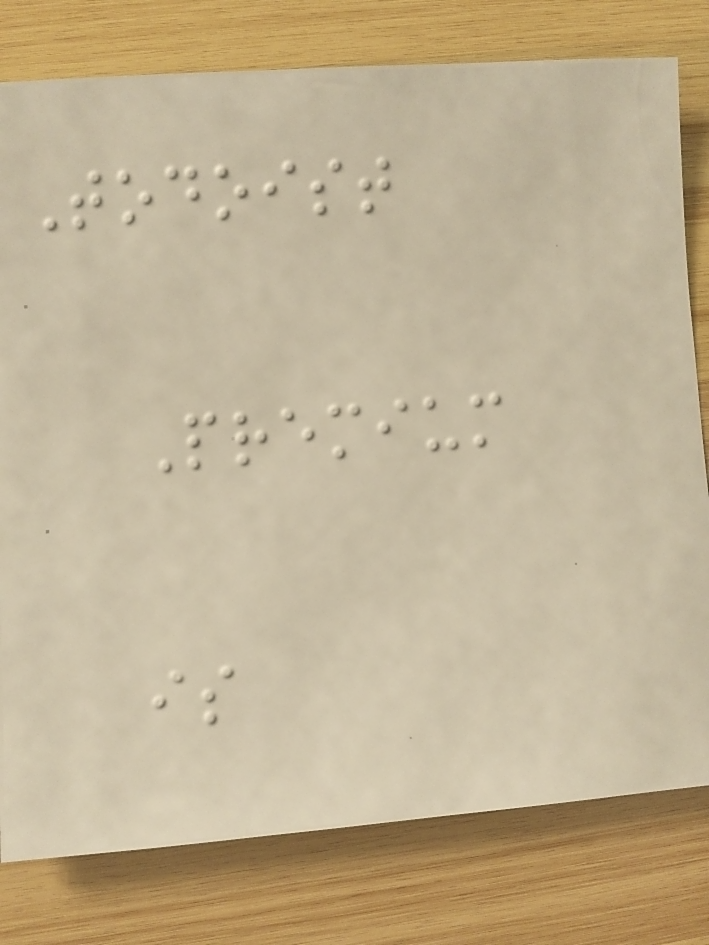Todoist
Premium
is
